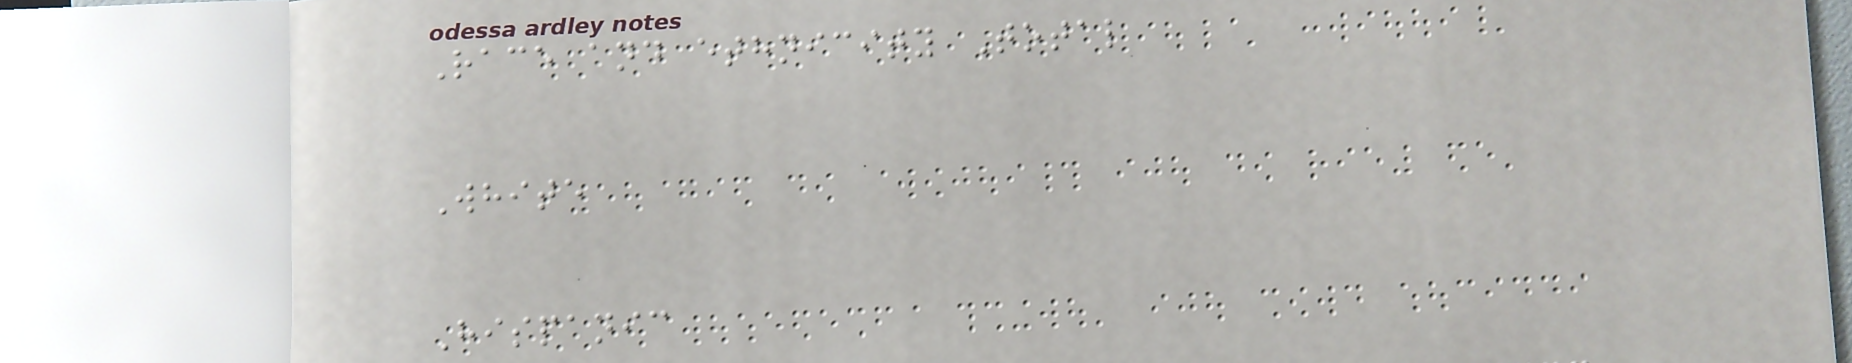Race and ethnicity Total
White
Hispanic
